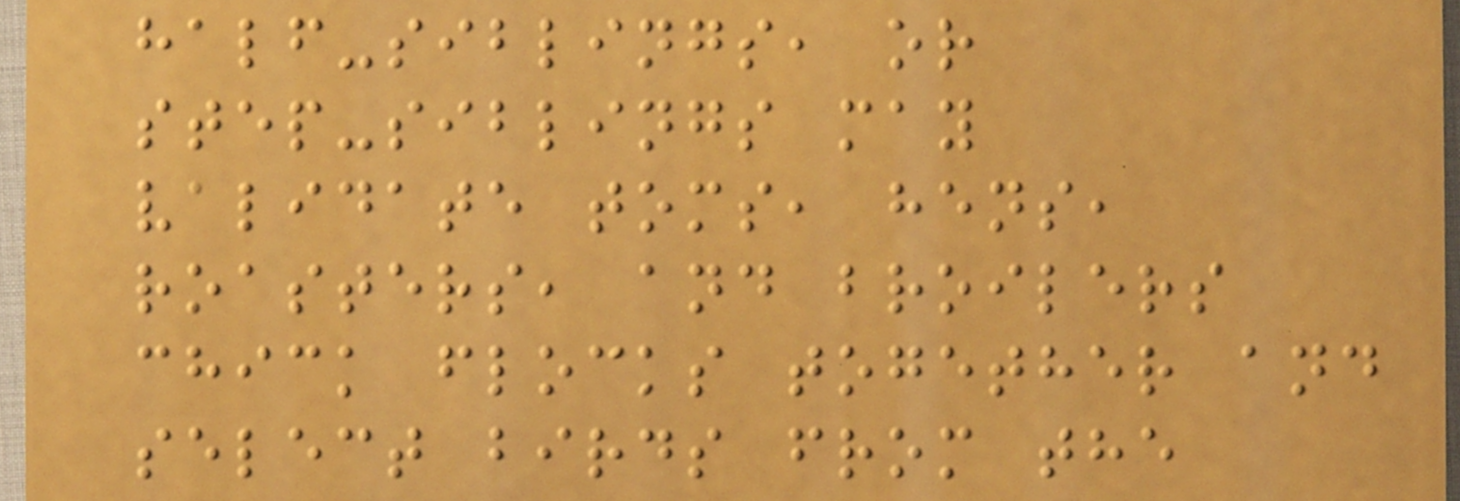half-siblings, or
step-siblings may
validate toms, hens,
roasters, and broilers
chick flocks together and
select birds from the
